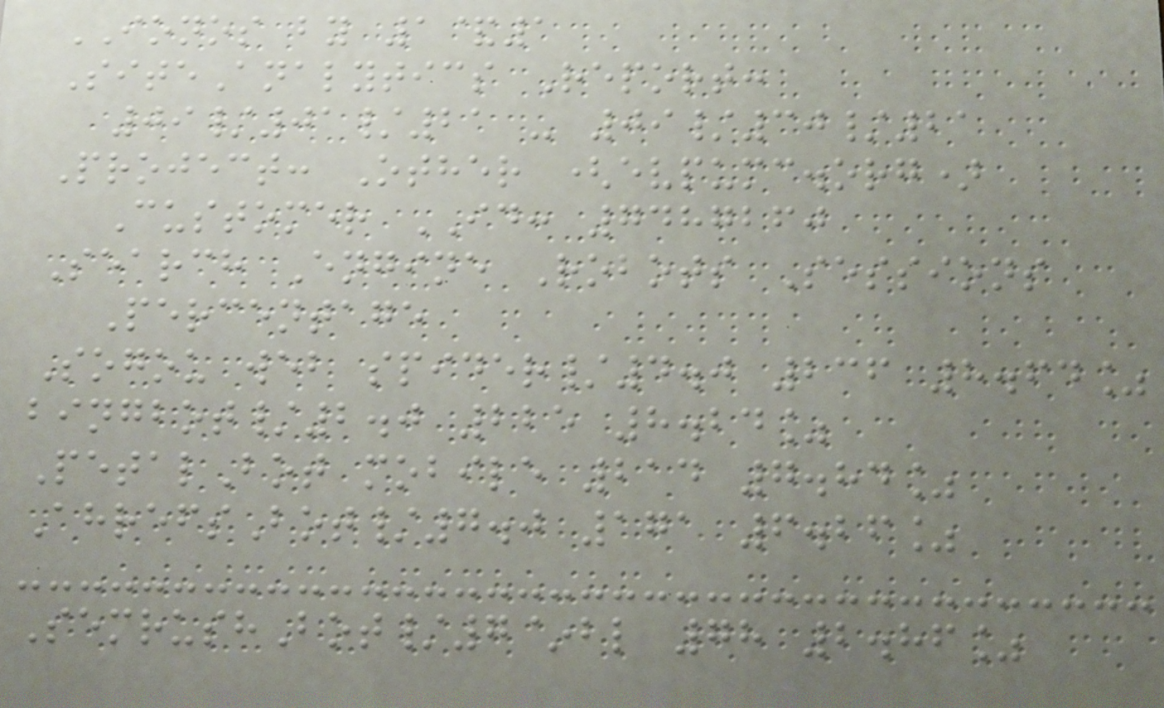IONOS by 1&1
SiteAnalytics Report:
09/01/21 - 09/30/21
Project: Other (evpumc.org)
Customer ID: 7487260
Search Engine Robots Sessions
Percentage
Sogou web spider/4.0 236 8.64%
bingbot/2.0 225 8.24%
PetalBot mobile 214 7.84%
AhrefsBot/7.0 171 6.26%
SemrushBot/7~bl 78 2.86%
